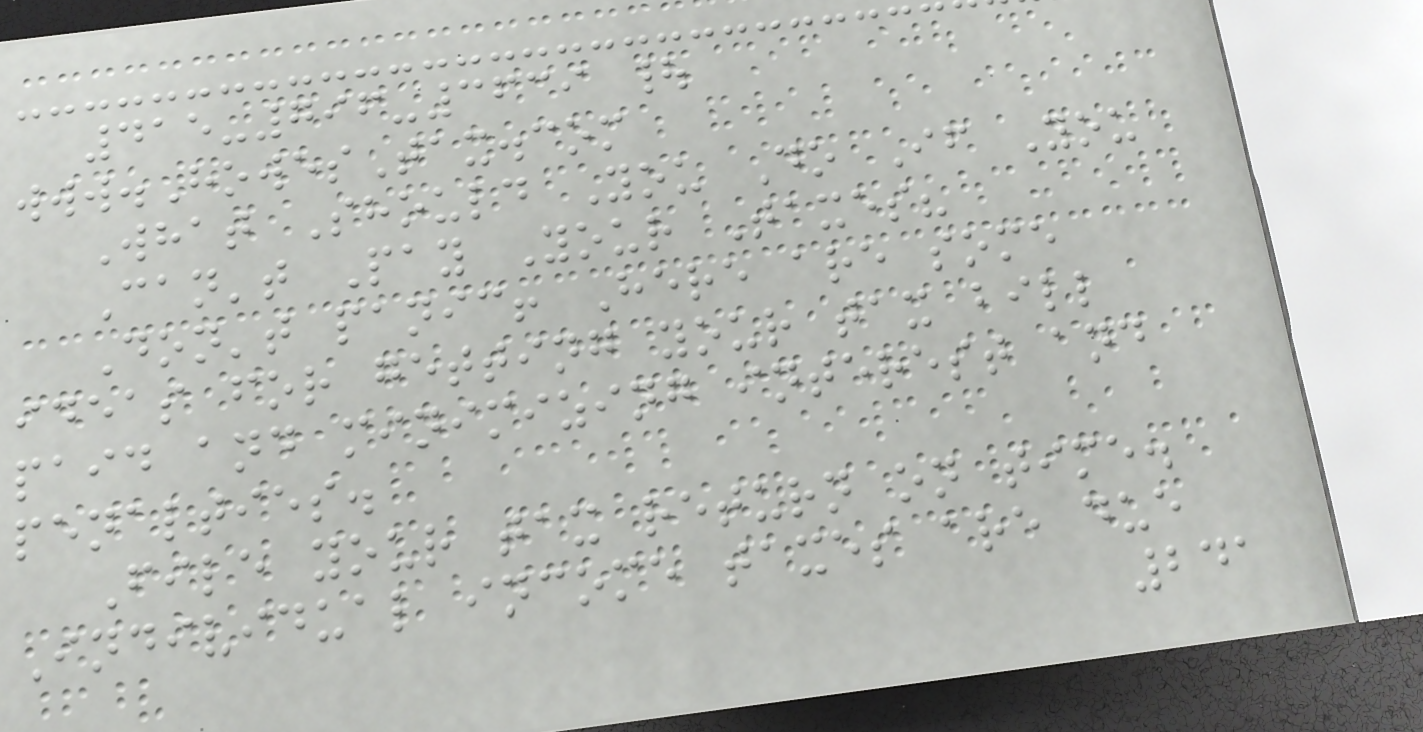415-796-3639 |
www.HowesTax.com
What Should You Do If You
Can't Pay Your Taxes?
Don't panic! Here are some
ideas for getting your tax bill
paid and minimizing interest and
penalties.
File your tax return on time.
Individual income taxes are due
241
